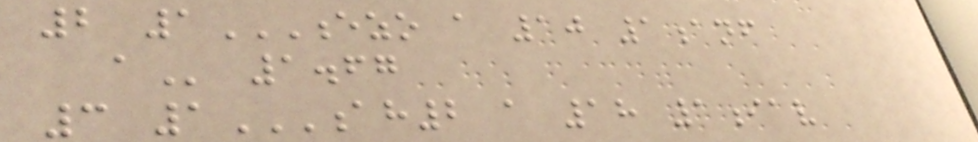2 1EZO A 10 1ANF
A 1.67
3 1AH2 A 18 1IAV
